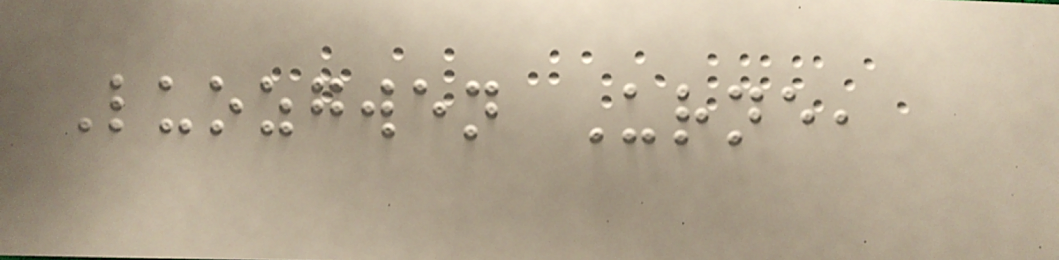Luozgwen Urne,
